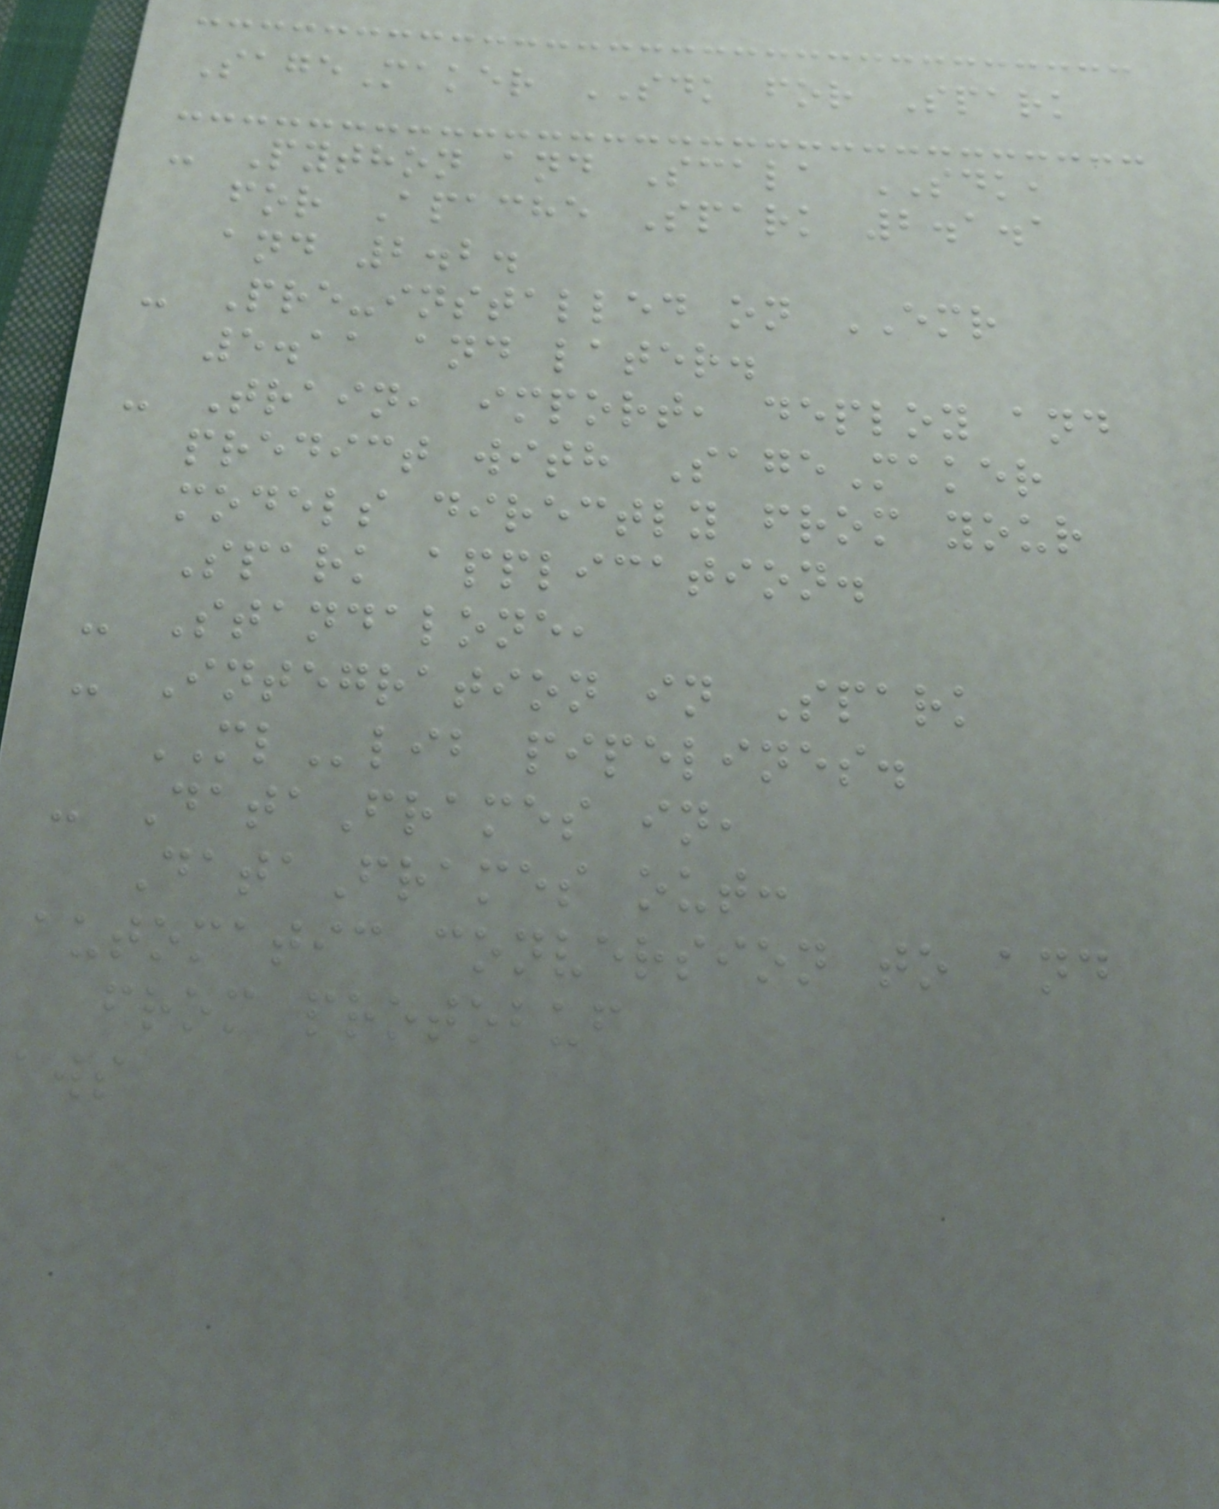SageMaker SDK for Spark
- Python and Scala SDK,
for Apache Spark 2.1.1
and 2.2.
- Pre-installed on EMR
5.11 and later.
- Train, import, deploy and
predict with SageMaker
models directly from your
Spark application.
- Standalone,
- Integration in Spark
MLlib pipelines.
- DataFrames in,
DataFrames out:
automatic conversion to and
from protobuf
aws
